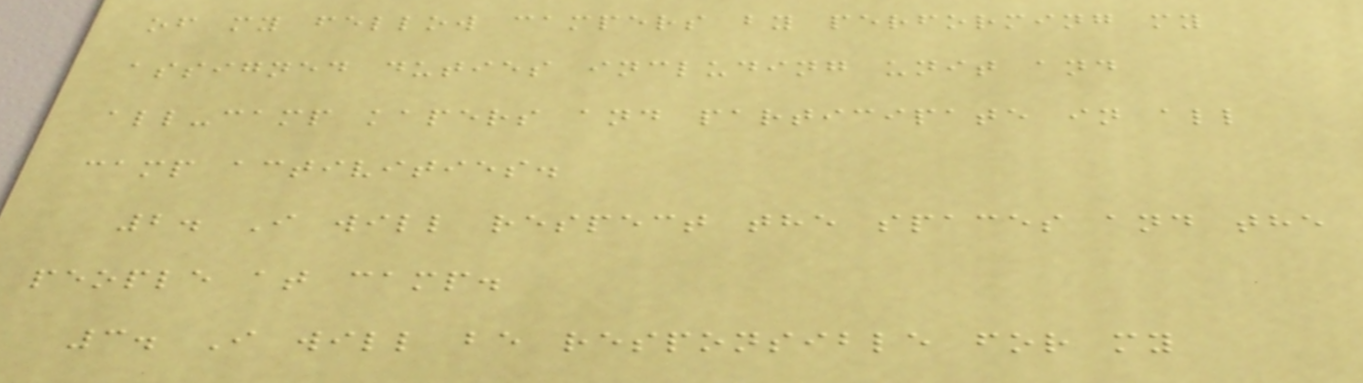of my fellow campers by performing my
assigned duties including unit and
all-camp kapers and participate in all
camp activities.
2. I will respect the spaces and the
people at camp.
3. I will be responsible for my
